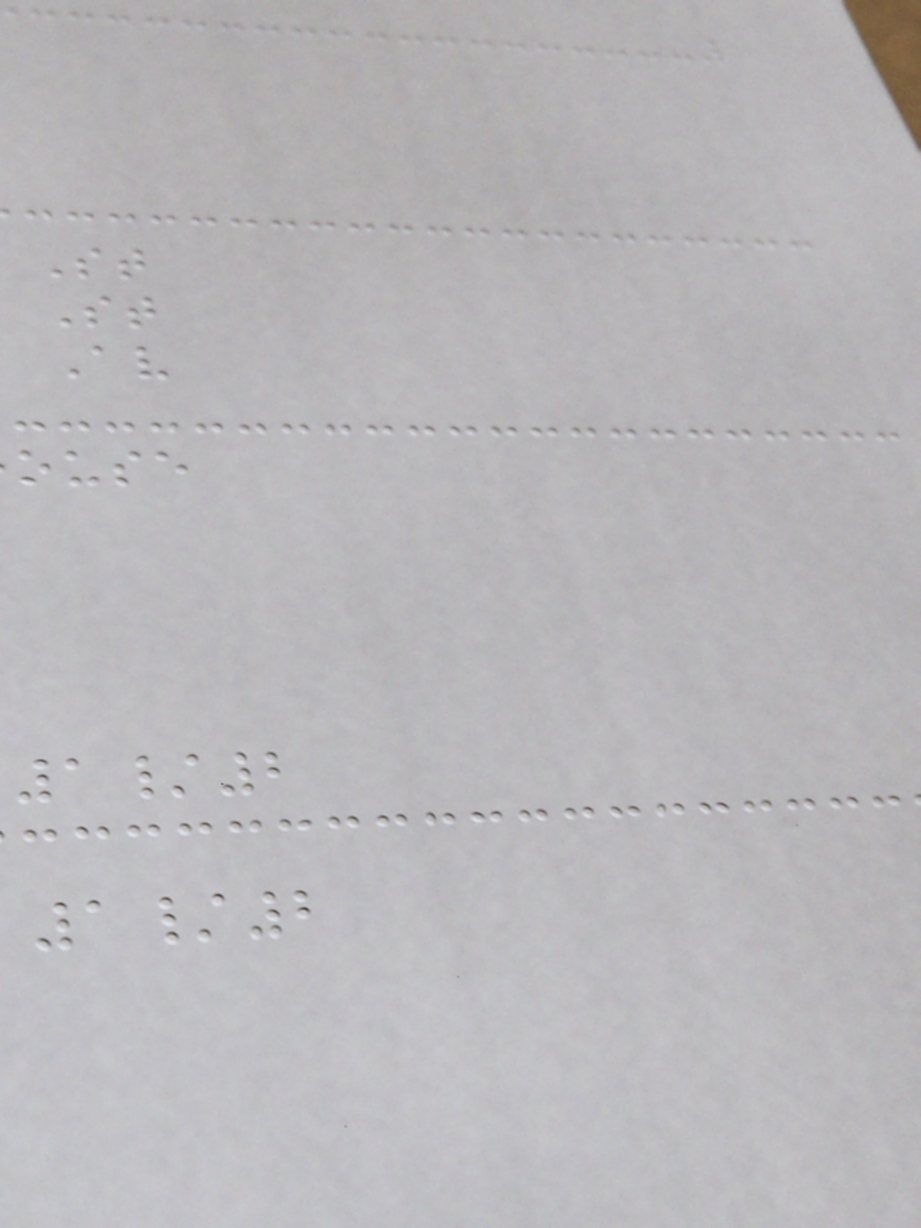ouse
1/2
1/2
